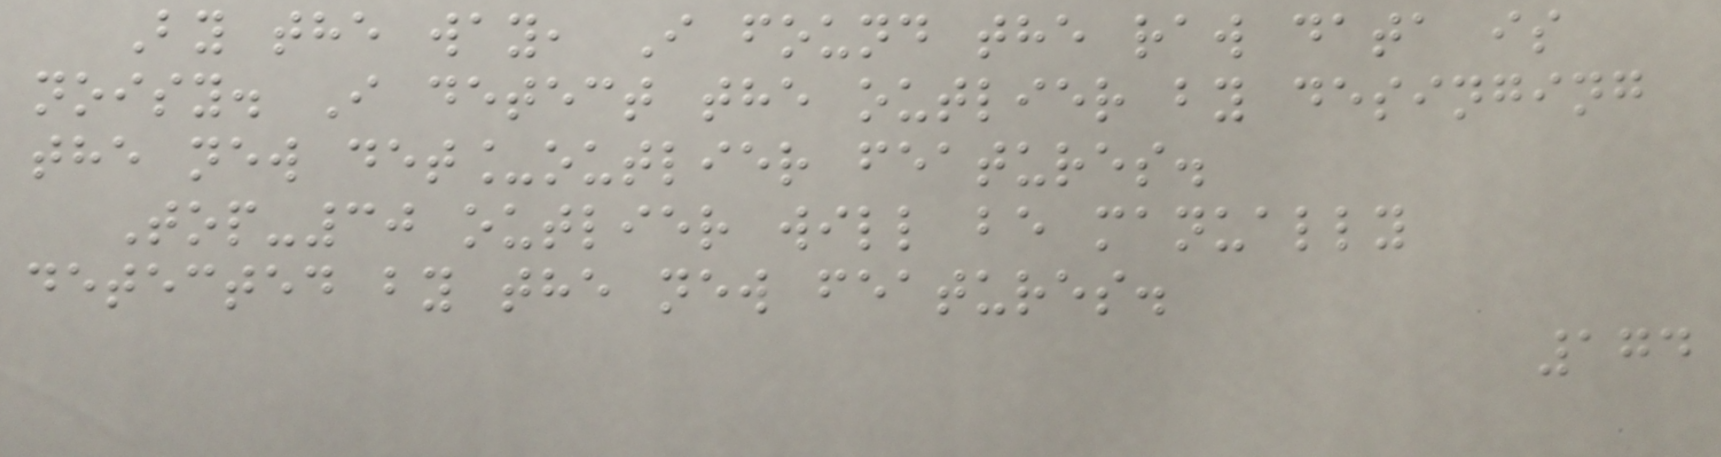By the way, I found the raw data is
noisy. I detect the outlier by desinging
the new det_outlier features.
Top-30 outlier will be manually
detected by the new features.
174
